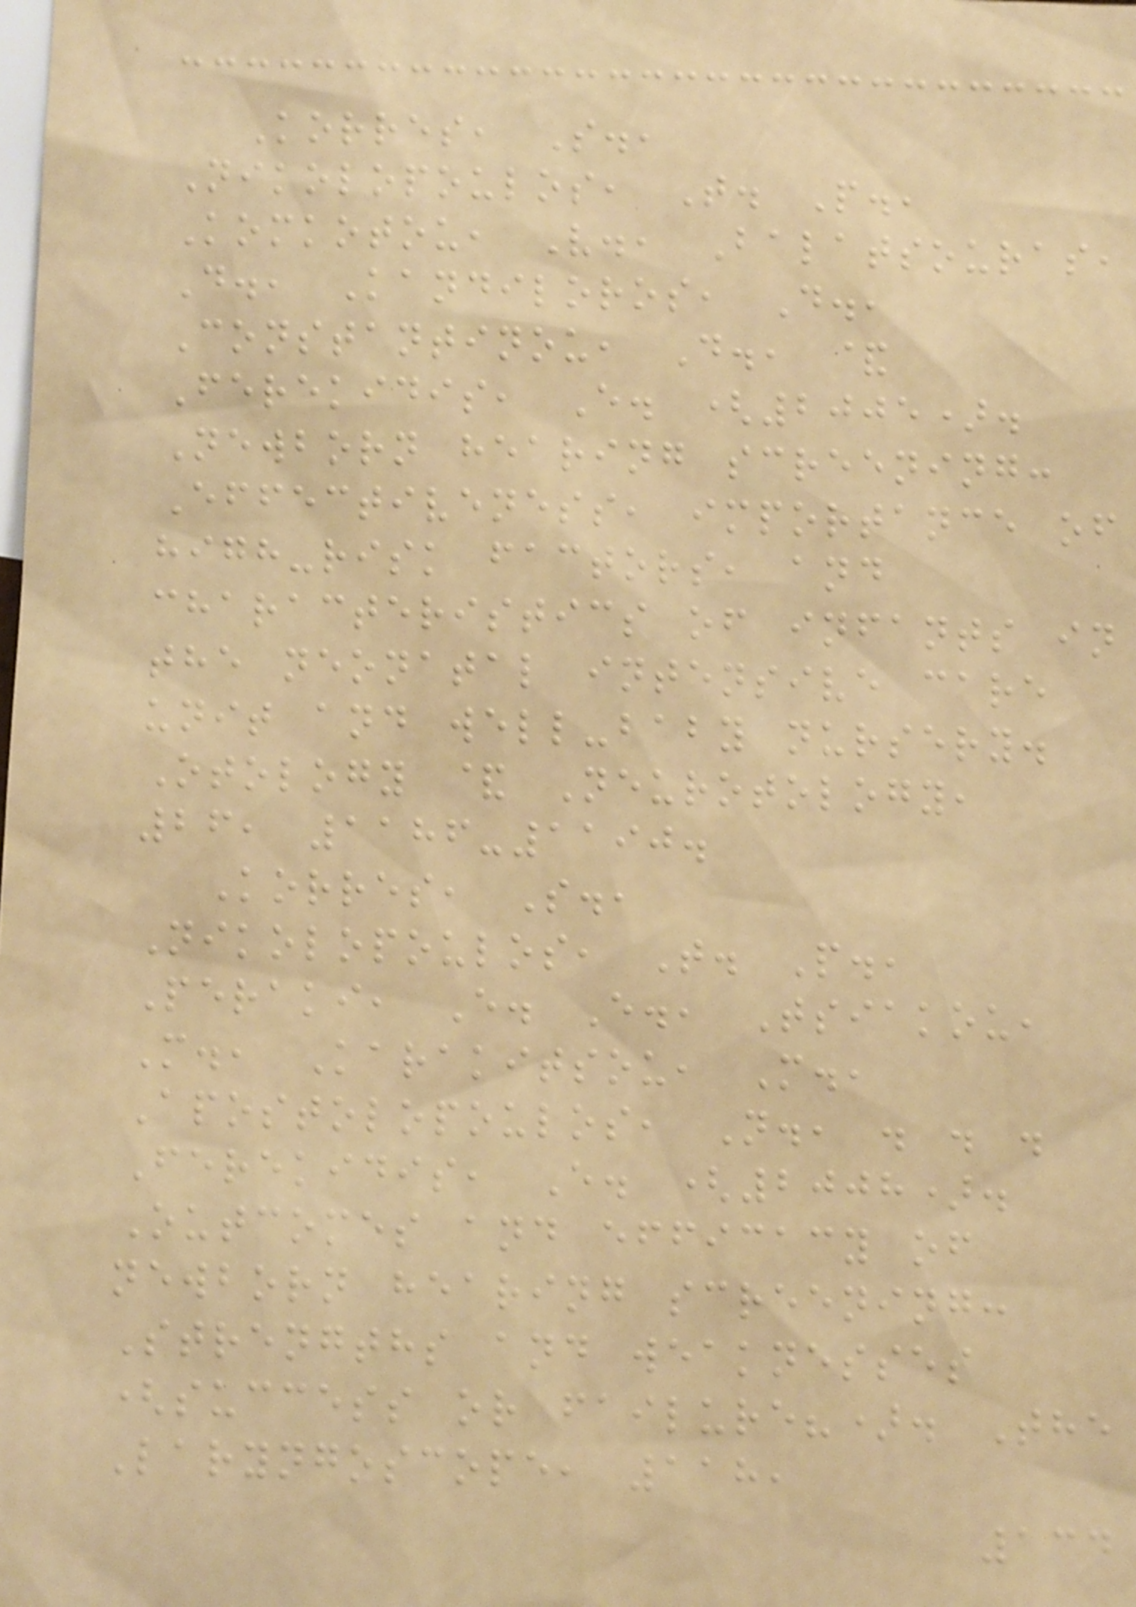Korres, S.,
Nikolopoulos, T. P.,
Komkotou, V., Balatsouras,
D., Kandiloros, D.,
Constantinou, D., &
Ferekidis, E. (2005).
Newborn hearing screening:
Effectiveness, importance of
high-risk factors, and
characteristics of infants in
the neonatal intensive care
unit and well-baby nursery.
Otology & Neurotology,
26, 1186-1190.
Korres, S.,
Nikolopoulos, T. P.,
Peraki, E. E., Tsiakou,
M., Karakitsou, M.,
Apostolopoulos, N., . . .
Ferekidis, E. (2008).
Outcomes and efficacy of
newborn hearing screening:
Strengths and weaknesses
(success or failure?). The
Laryngoscope, 118,
134
